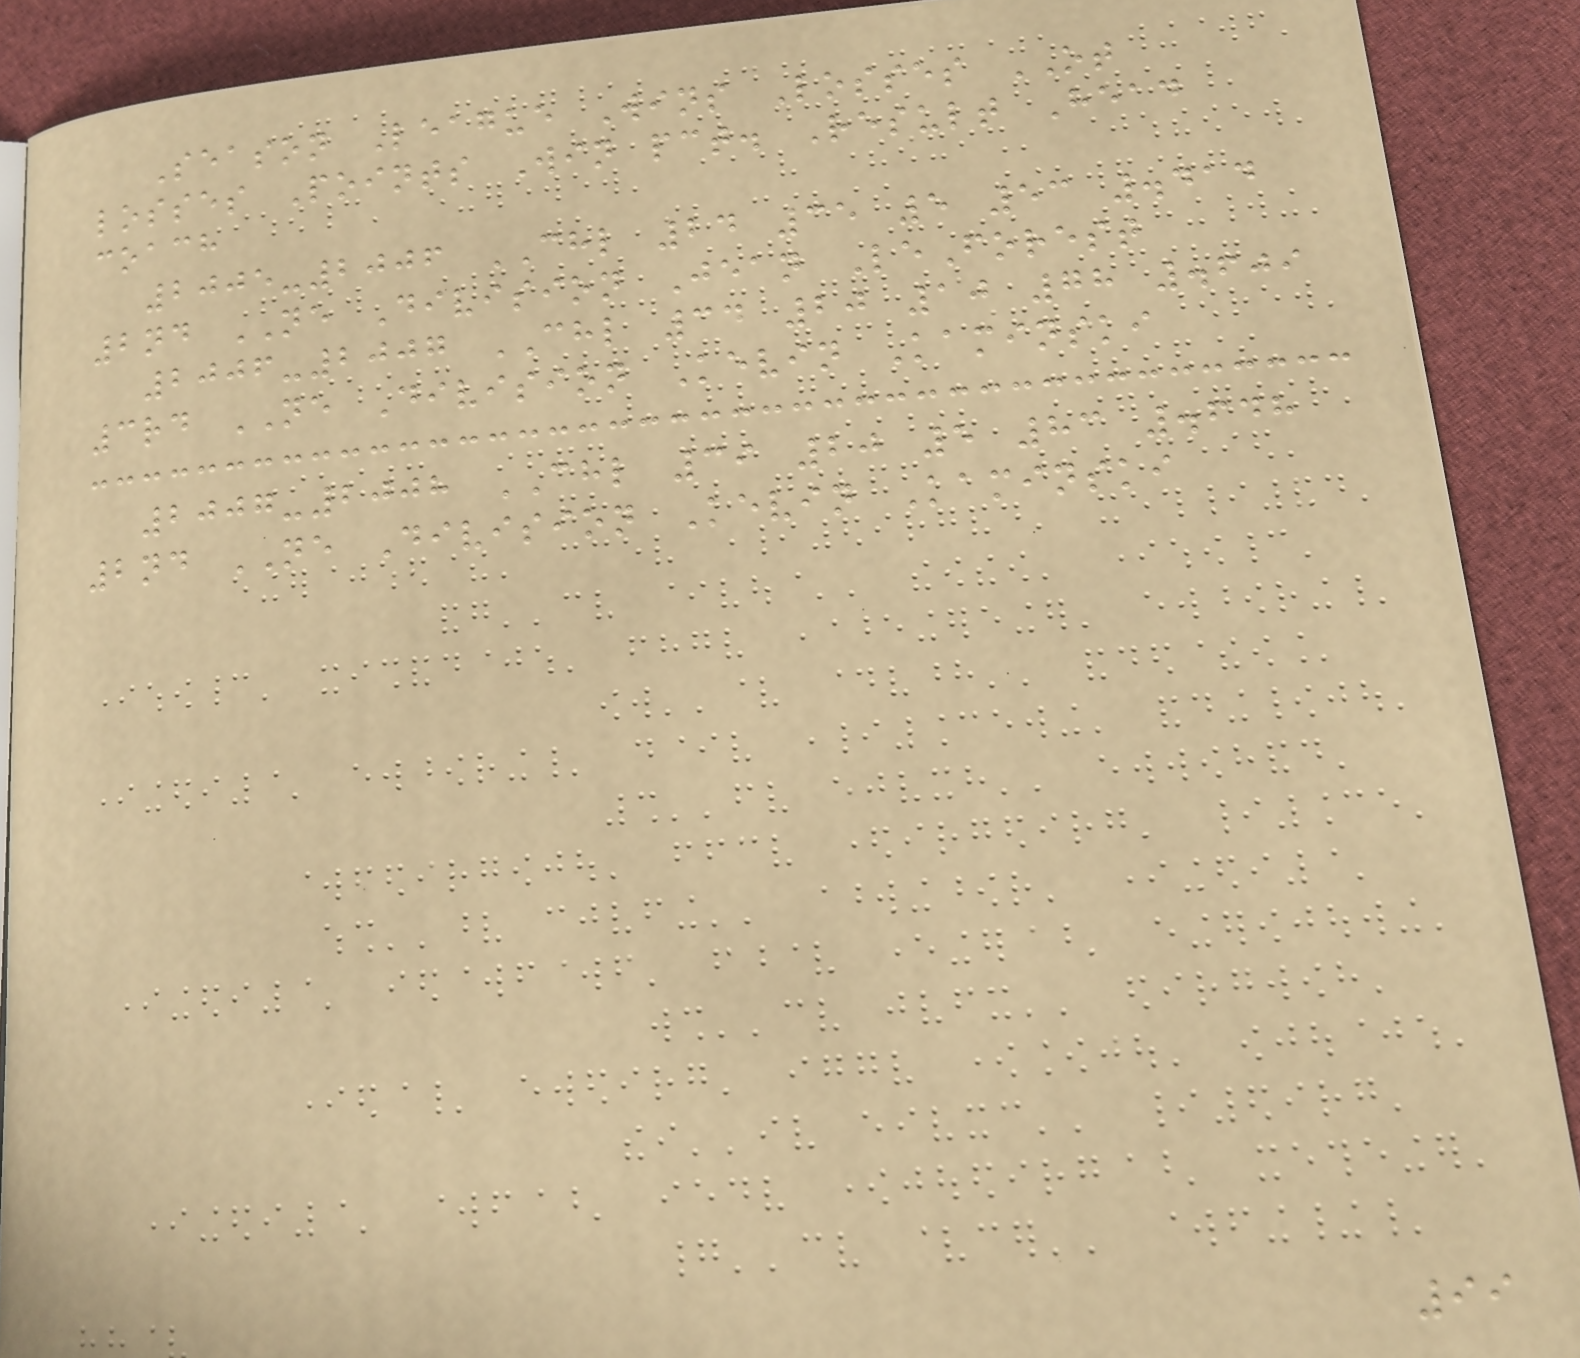Season League Wins Losses OT
losses Points Win pct. Result Head
coach
2005-2006 CHL 24 35 5 53 .414
2nd NE Division Jean LeForest
2006-2007 CHL 34 20 10 78 .609
3rd NE Division Kevin Kaminski
2007-2008 CHL 39 20 5 83 .648
2nd NE Division Kevin Kaminski
99
